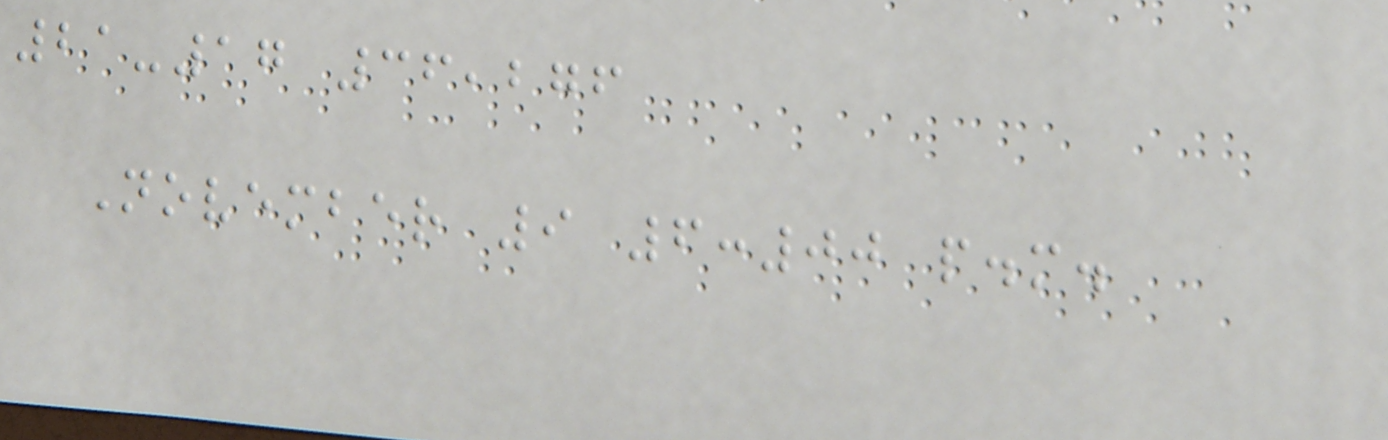21-17 36,276
November 9 6:00 p.m.
